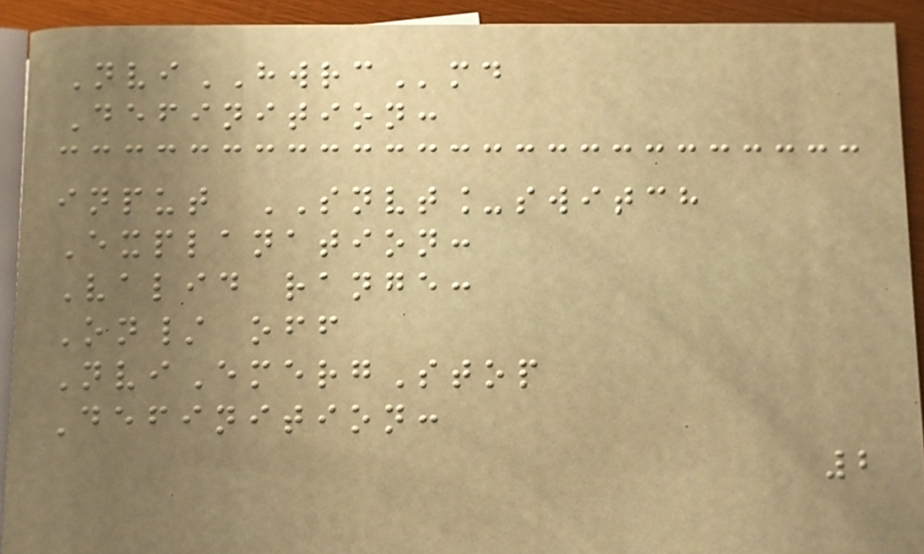NviHWRCmd
Definition:
input SNVT_switch
Explanation:
Valid range:
On/ off
NviEmergStop
Definition:
2
